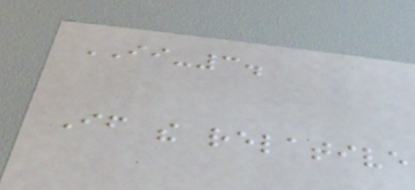II-3.
If the relative
